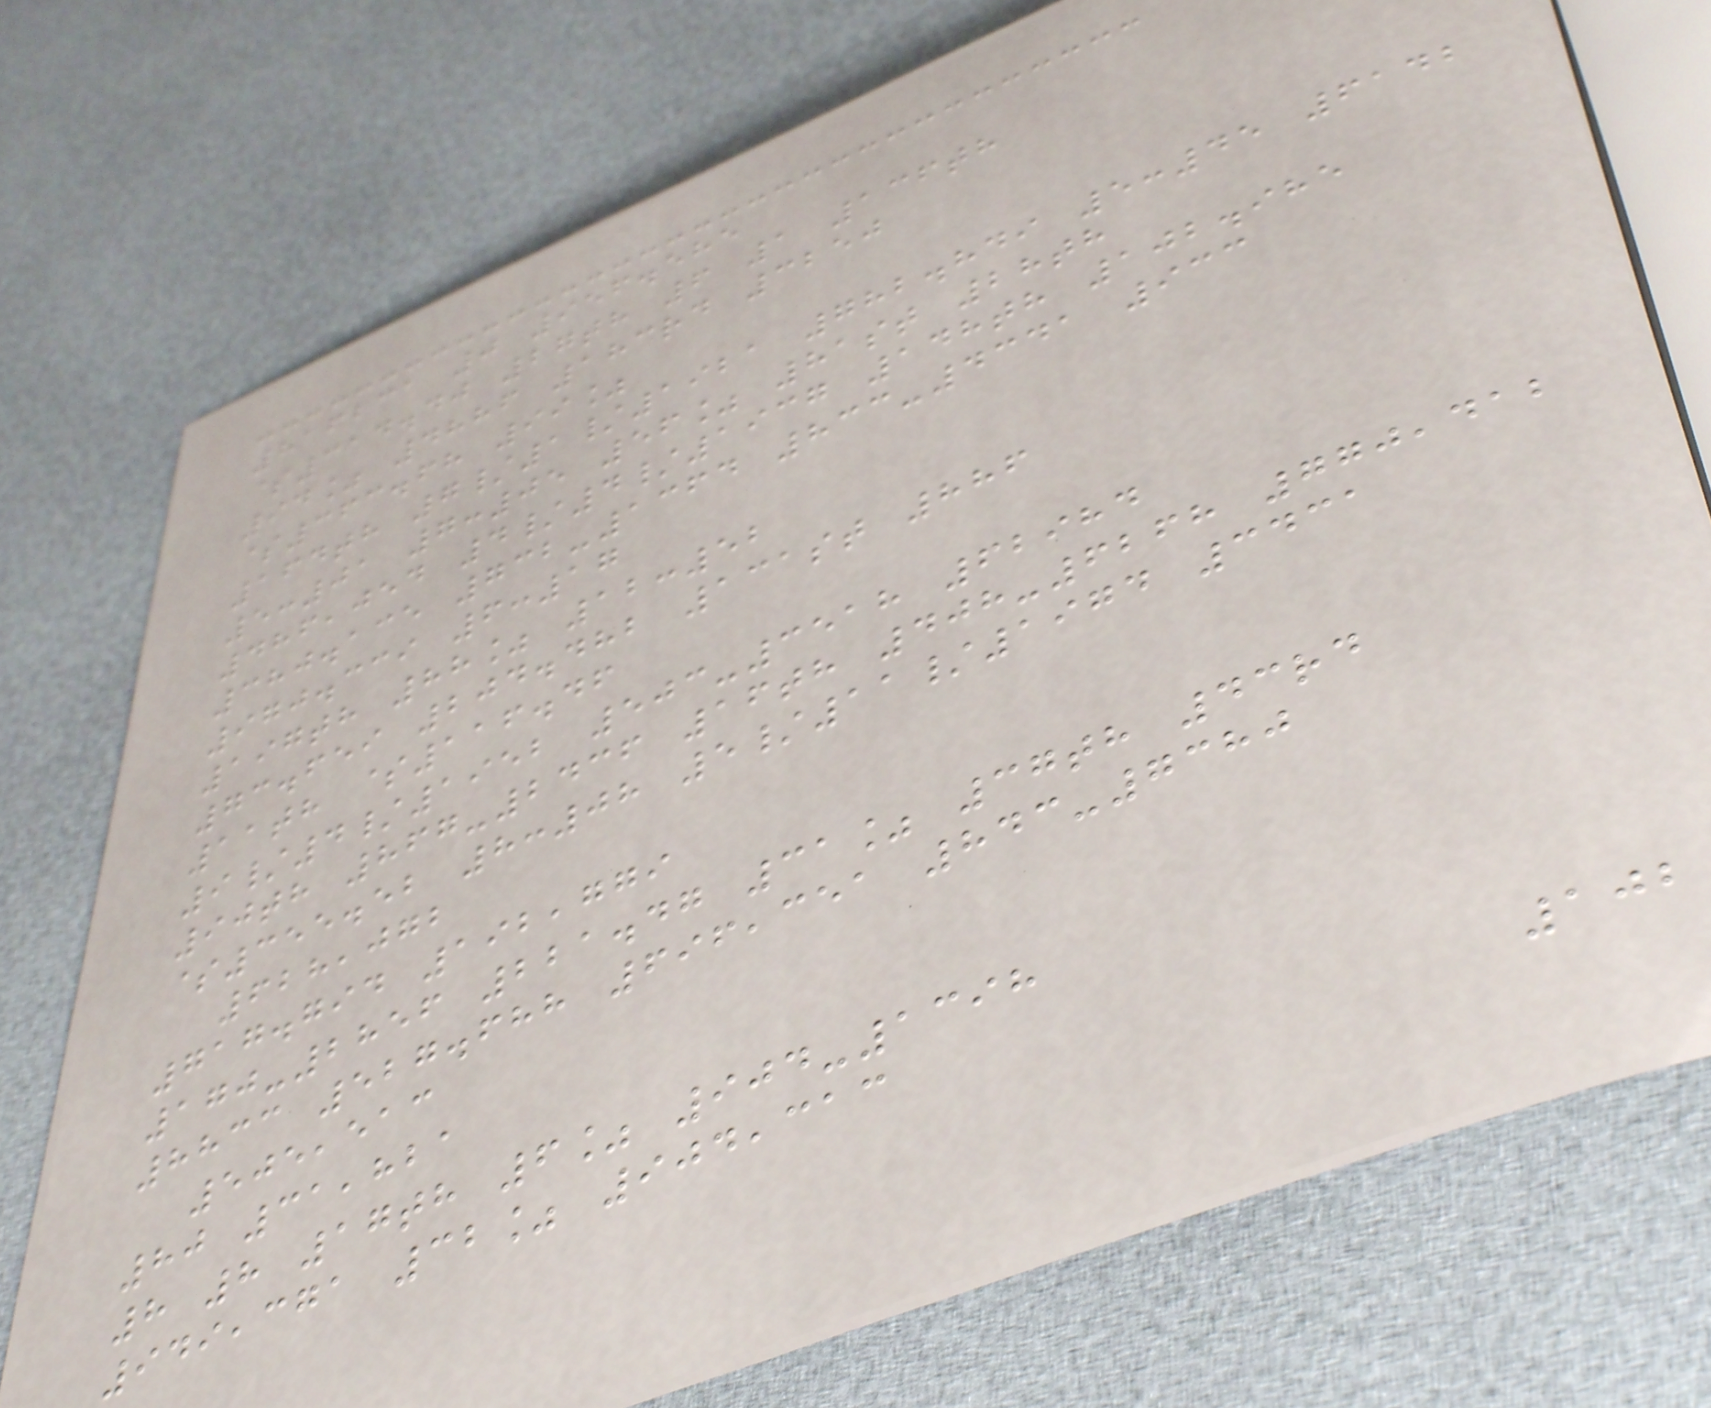816231 0 956.585
$314.40 27th 6 1 136th
94% 4886 183rd 3250
$363.68 99%
164th 7/1/1921 782.849 5:45 6142
5:01 7:05 56% 81st 28th
486,054 4/4/1937 148th 102.985
380.135 732-1364 833-4341 933
970.339 6:17
197th 88% 12:52
73.659 204.482 131st 886
11th $116.46
9/4/1952 503-3518 62984
90th 867-2436 16th 408-6268 770,412
$355.52 8:08 5/11/1974 3431
628,072
717.794 192,779
170-2856 221.47 31% 37th 43rd
8833 527.688 696,351 843-7380
505,513
80 31,821
8 8 17th 6% 904-1398
949,371 32% 904,313
102
